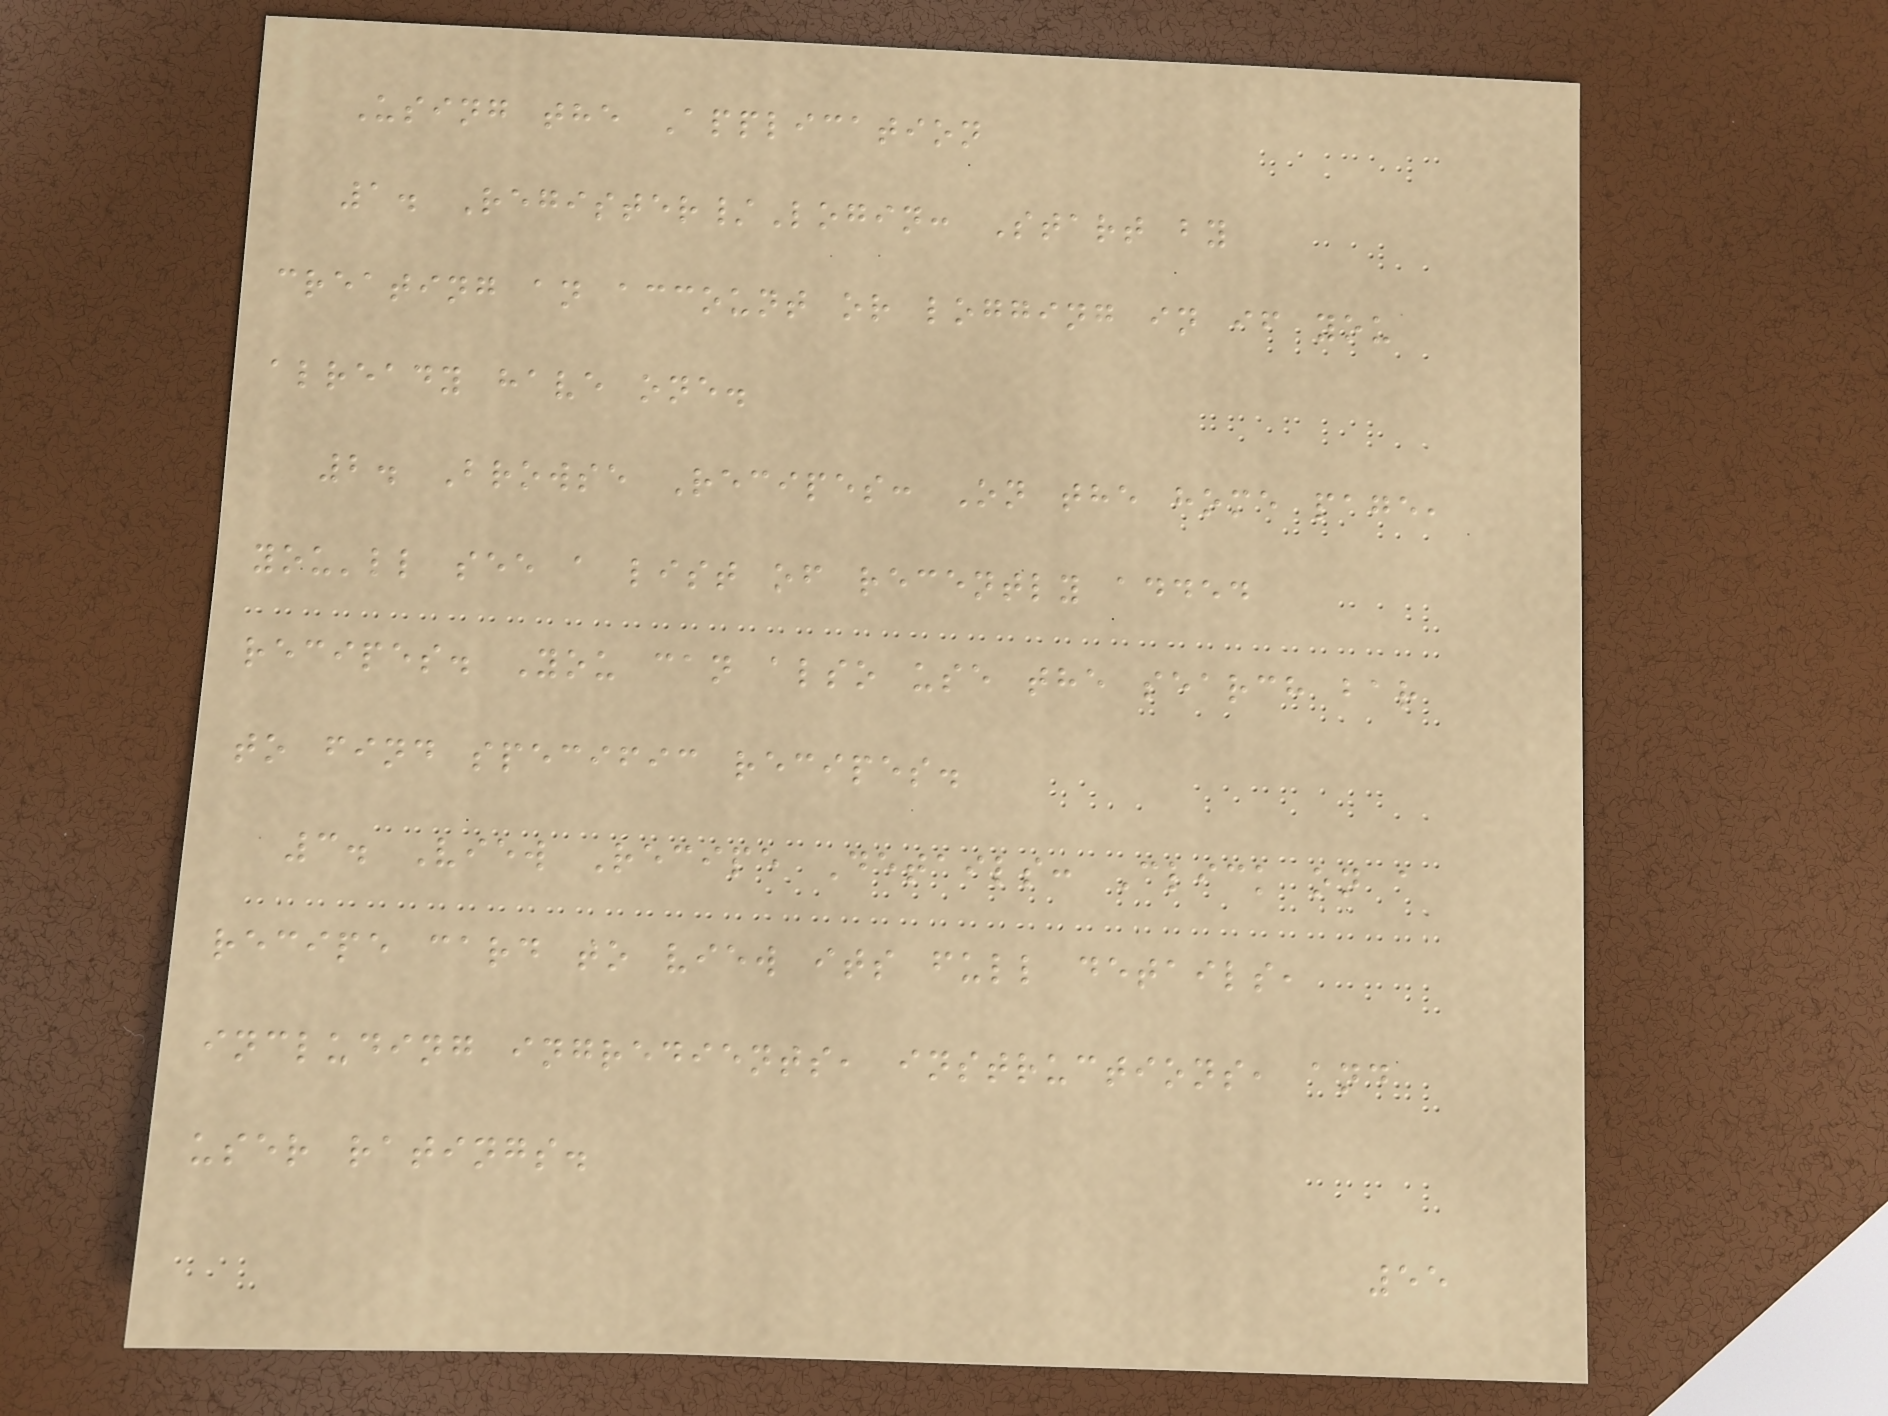Using the Application
1. Register/Login: Start by
creating an account or logging in if you
already have one.
2. Browse Recipes: On the home page,
you'll see a list of recently added
recipes. You can also use the search bar
to find specific recipes.
3. View Recipe Details: Click on a
recipe card to view its full details,
including ingredients, instructions, and
user ratings.
55
